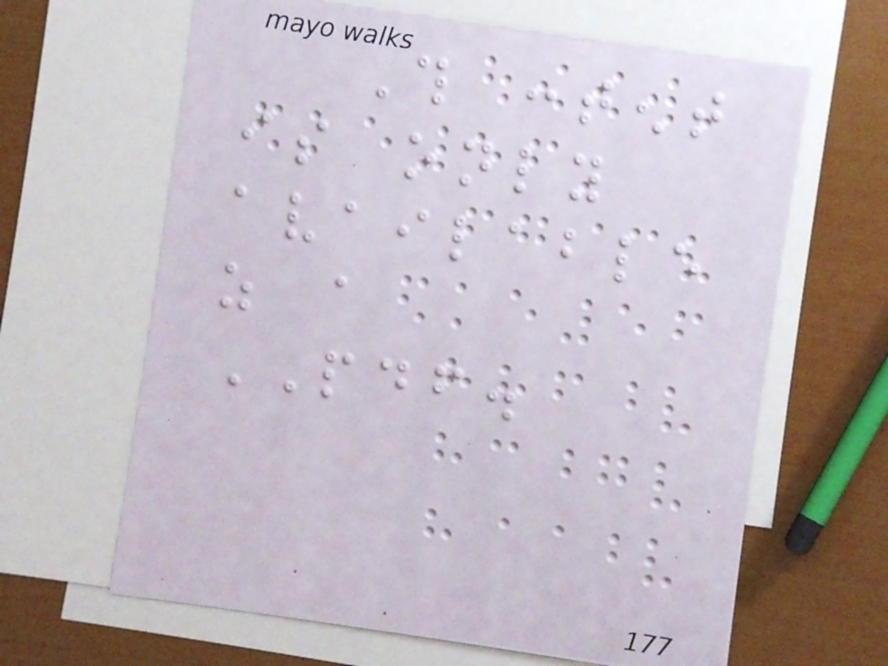This content
is only
available
as a
PDF.
